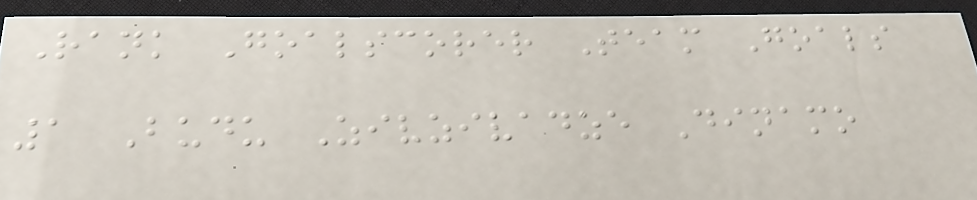Rank Goalscorer Team Goals
1 Budu Zivzivadze Dinamo
